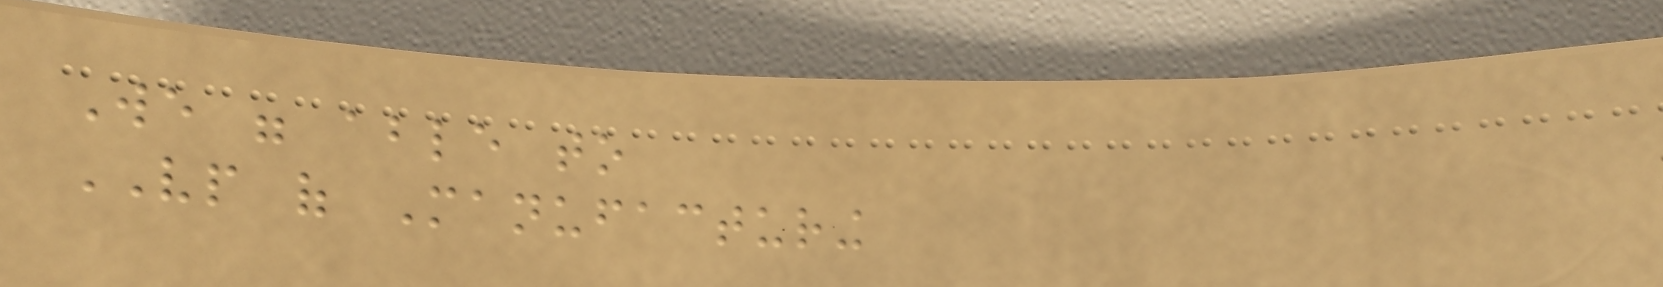We were able to
VP of Manufacturing
